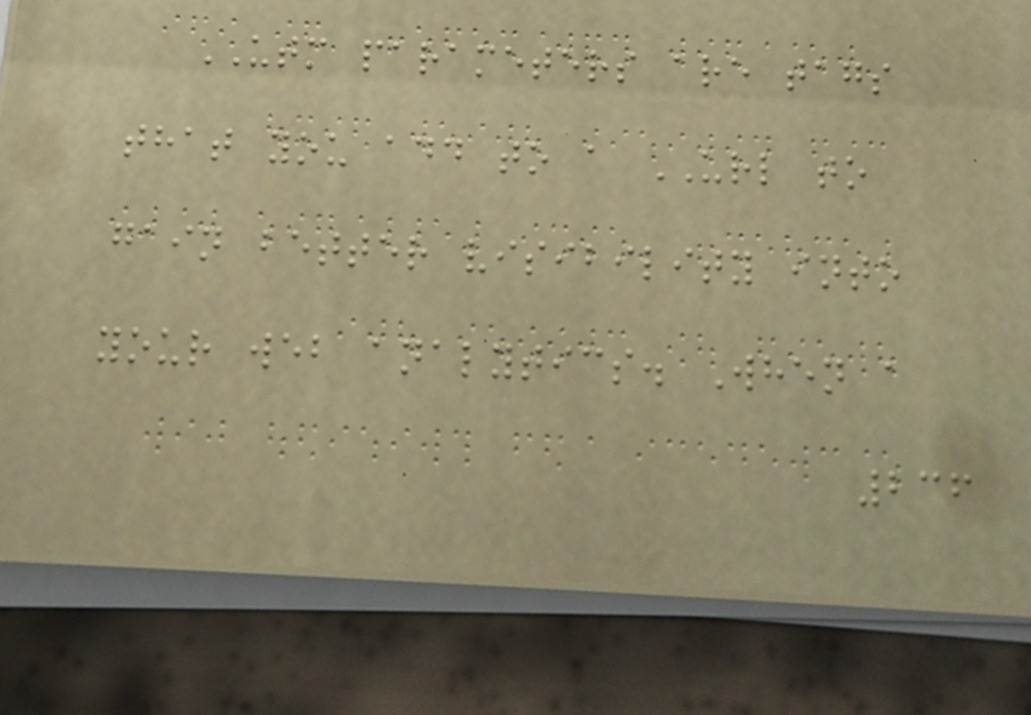UTM parameters are tags
that you add to a URL to
gain better visibility into
your web analytics. When a
236
